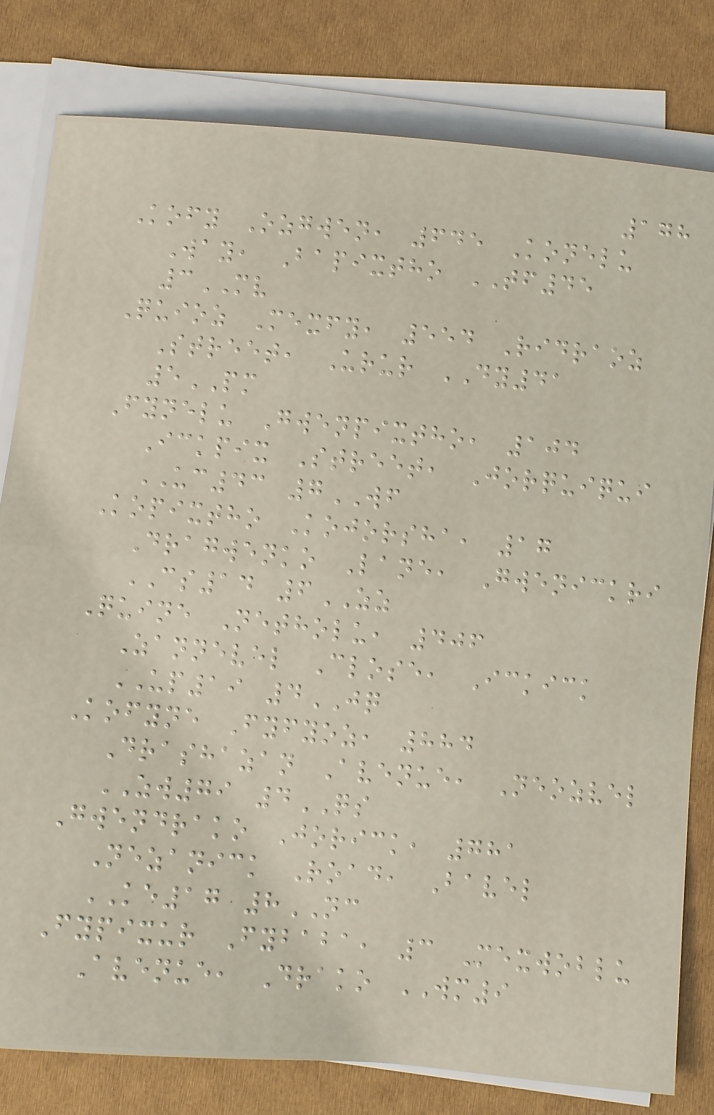178
Kofy Ozgwen, 645 Konelu
Way, Bapixtho TF45
3MV
Quioz Mexfy, 554 Ridraoz
Street, Urur DY41
5PM
Fynelu Gwenpixtho, 104
Ickpix Street, Jorquiqui
UC43 7WF
Kopixtho Kojorsha, 17
Dragwenko Lane, Gwenickri
CS14 6ZZ
Quine Netholu, 406
Zannevel Close, Ickick
UP19 4JQ
Kofyne Fyfyoz, 884
Drashazan Avenue, Neozvel
ZW79 4QS
Gwendrako Jorick, 781
Nezanick Road, Bavel
KE17 8NC
Fypixur Fybaba, 3 Mexwoblu
Avenue, Drako WM9
